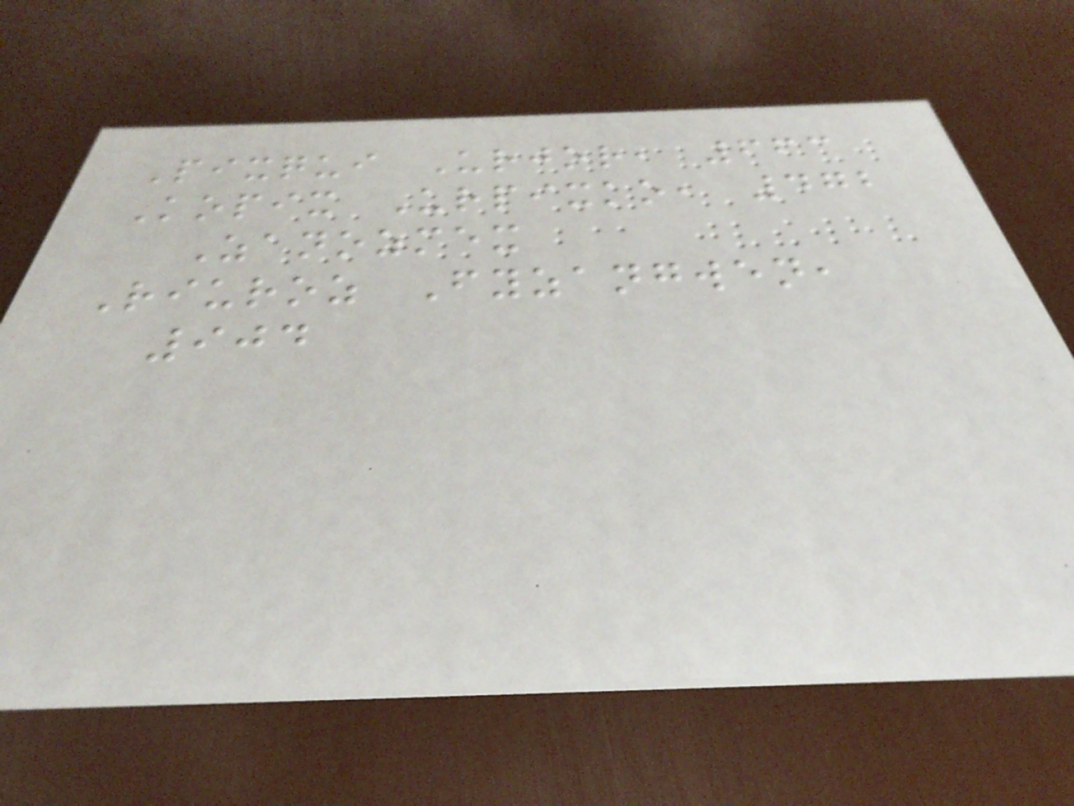Pixqui Urjor, 663
Kopix Urpixko, 472
Zanozmex
Riuroz Fyzangwen,
904
